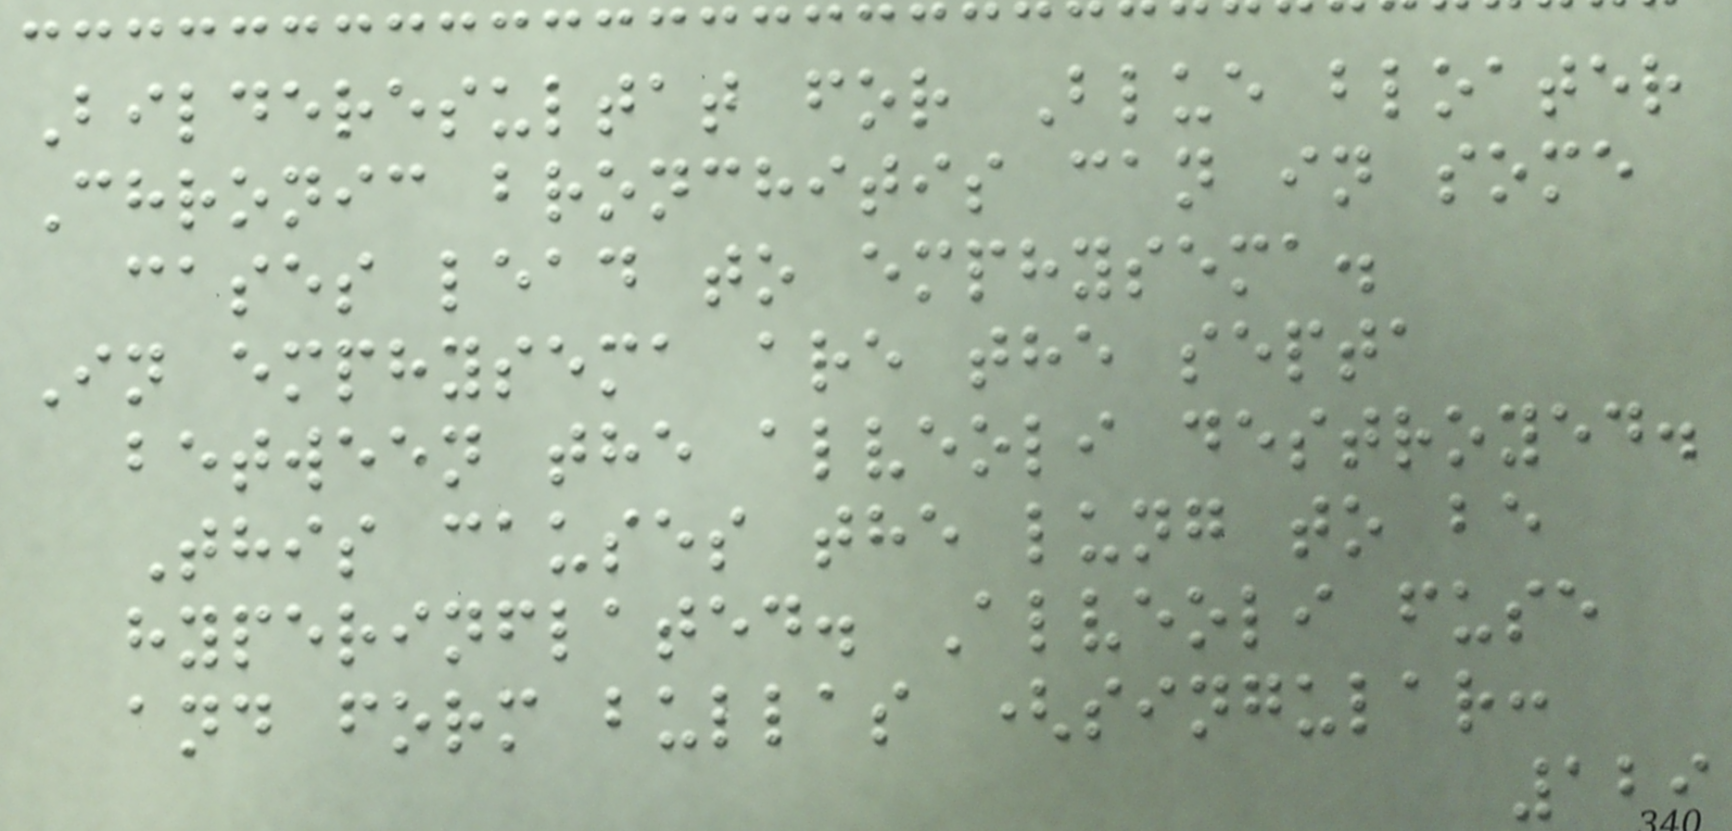Bilderesultat for Blue bloater
Chronic bronchitis can in some
cases lead to emphysema.
In emphysema are the septa
between the alveoli destroyed.
This causes the lung to be
hyperinflated. Alveoli fuse
and form bullas (singular:
129
